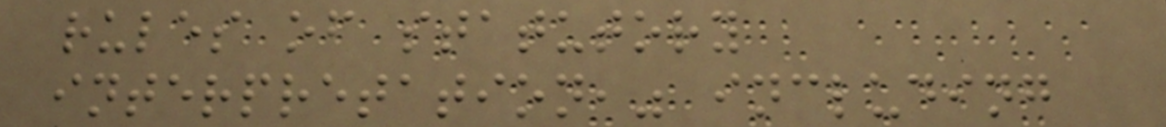rules of statutory
interpretation," including
